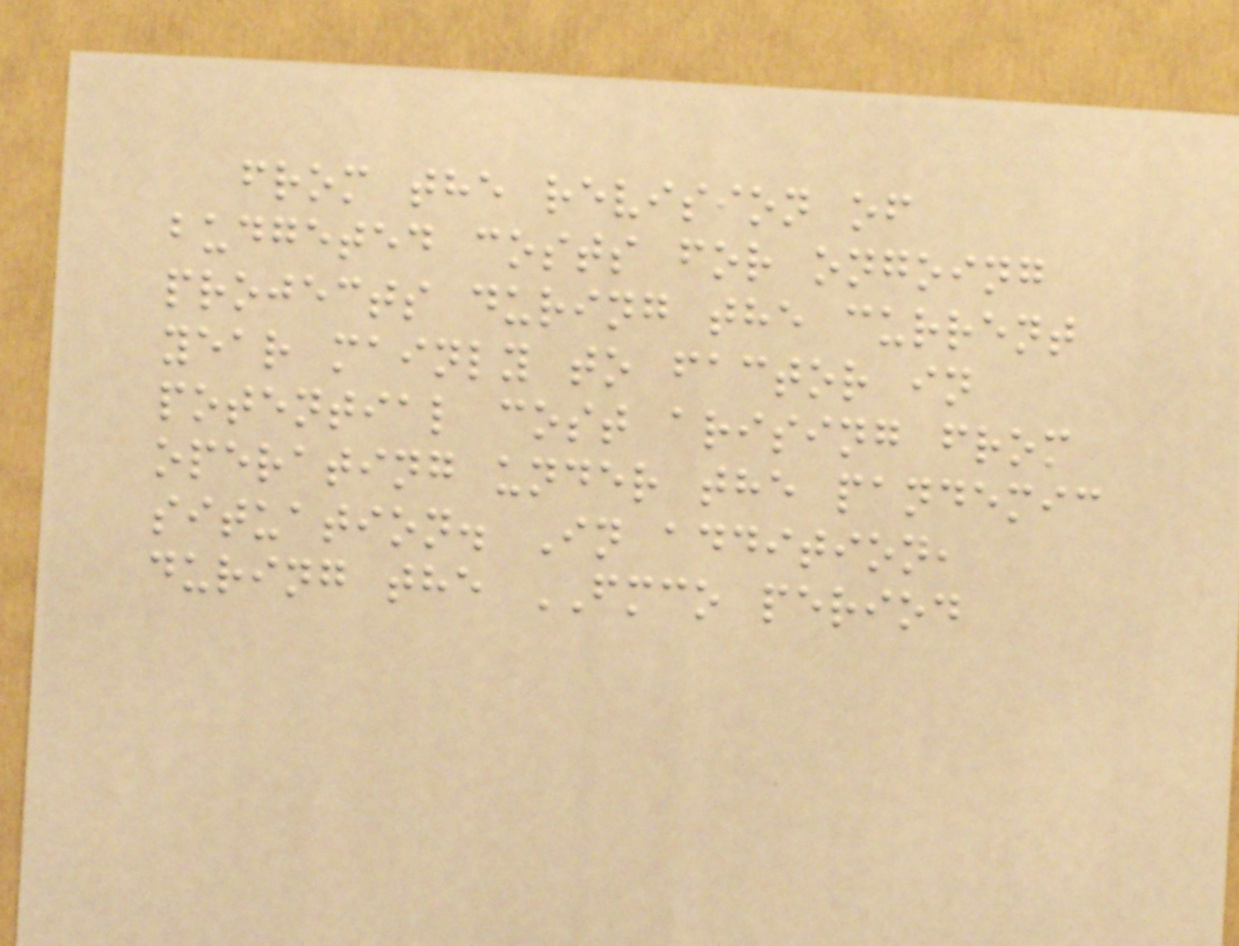from the revision of
budgeted costs for ongoing
projects during the current
year mainly to factor in
potential cost arising from
operating under the pandemic
situation. In addition,
during the FMCO period
